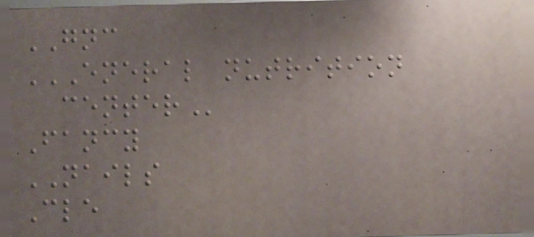GNC
ENERAL NUTRITION
CENTER
Fancy
NAILS
Cle
